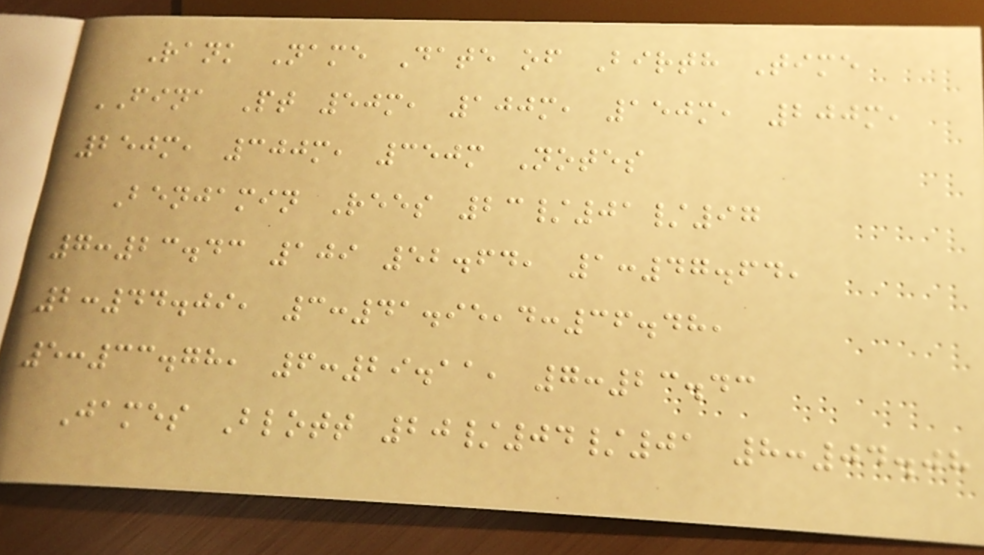Rank Name Date of Birth Time
FINA Pt 50m, 100m, 150m, 200m,
250m, 300m, 350m Notes
Benjamin Rees 23/01/97
7:23.43 109 52.64, 1:47.64,
2:44.09, 3:41.95,4:36.48,
5:33.78, 6:29.11, 7:23.43
James Blott 20/04/01 8:04.08
